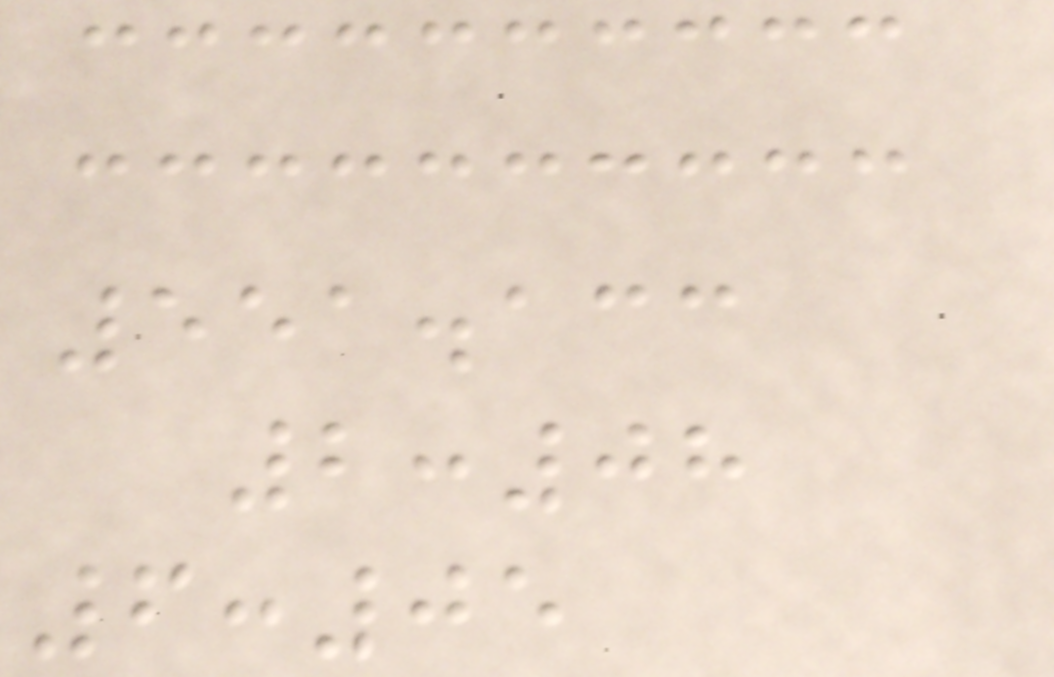551.133
2:08
6:05
